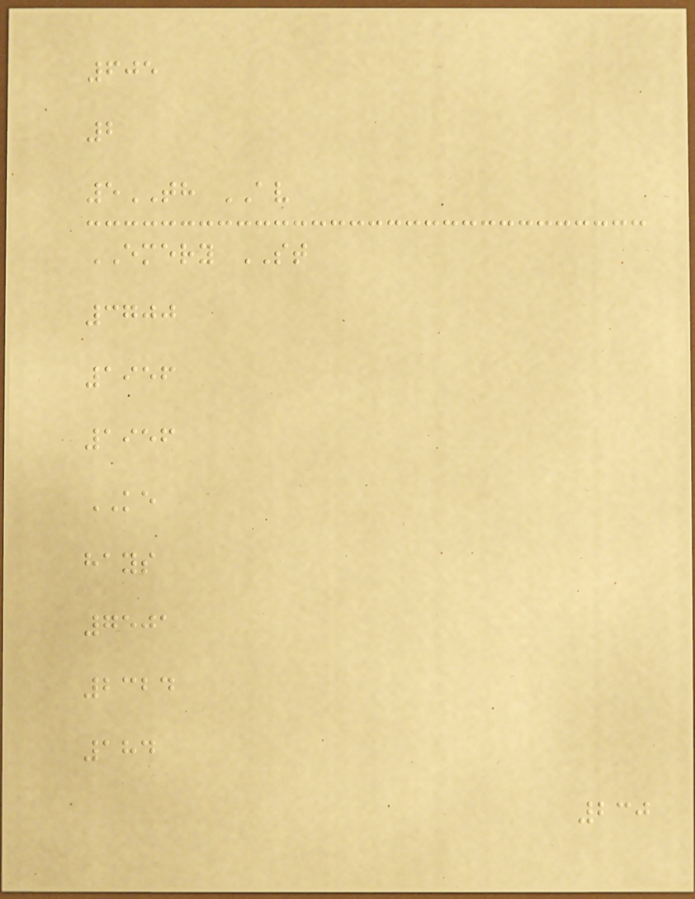605
2
5TH AV
EMERY ST
3700
1956
1956
KE
hays
7501
2324
184
230
